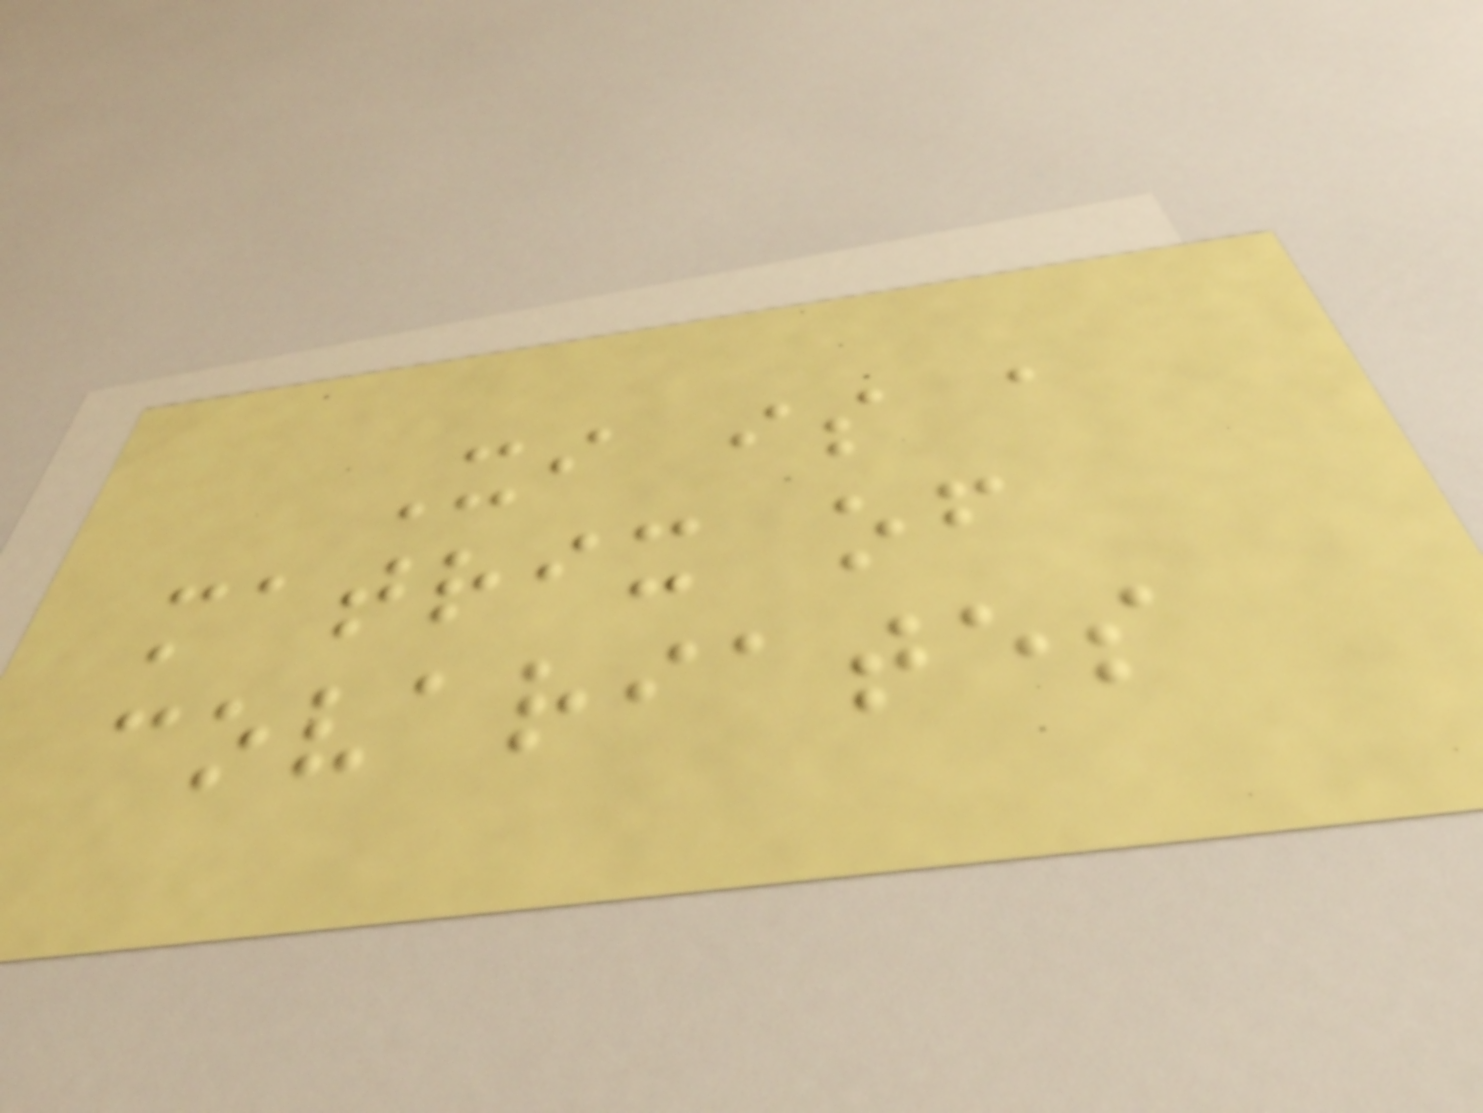Xi is a
matrix of
covariates
